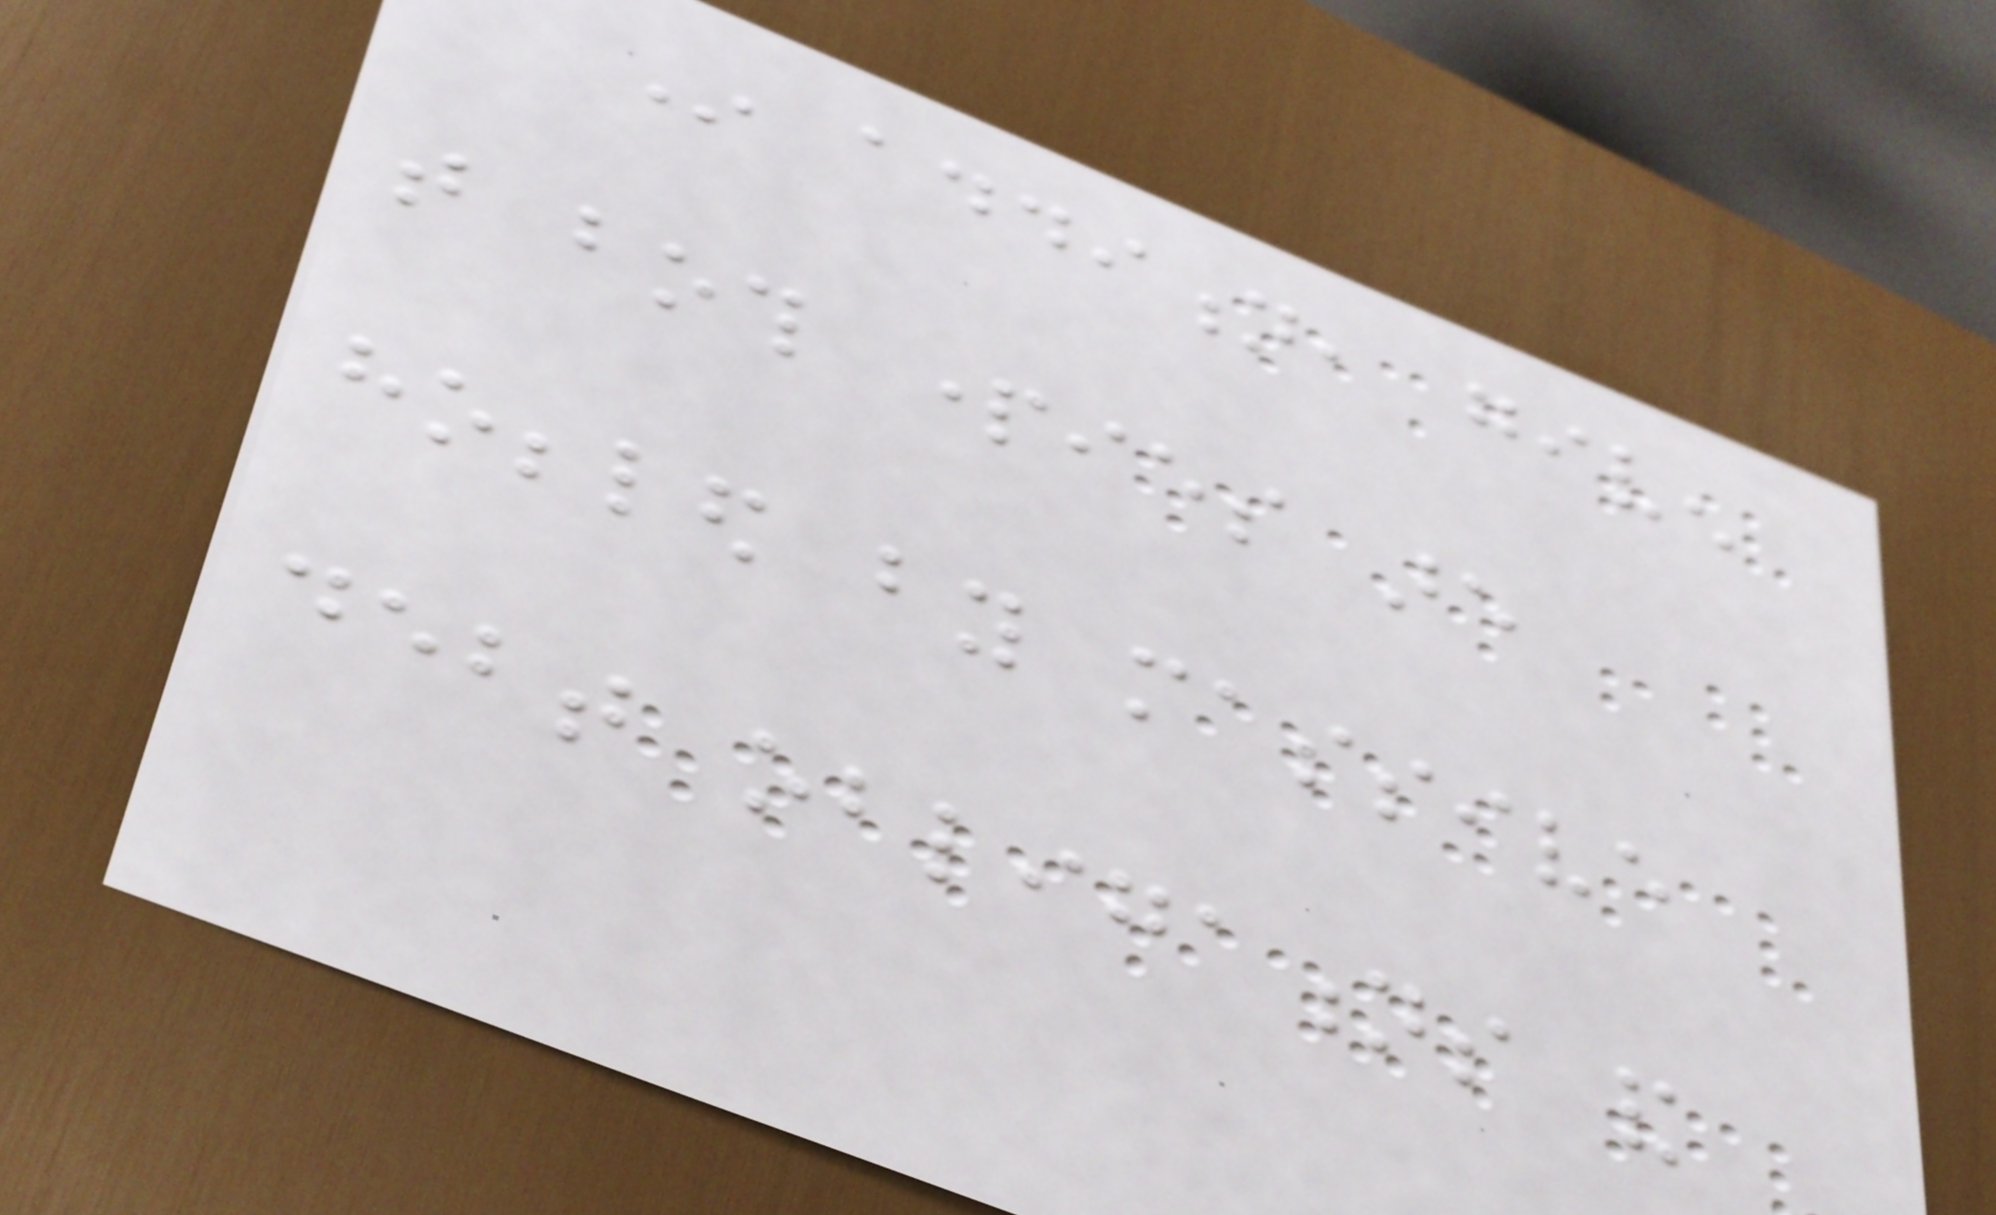In addition, given
that both parties are
hobbled by massive
debt obligations and
